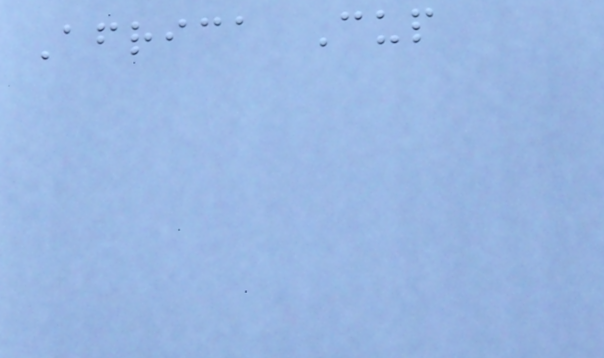Africa Cup
